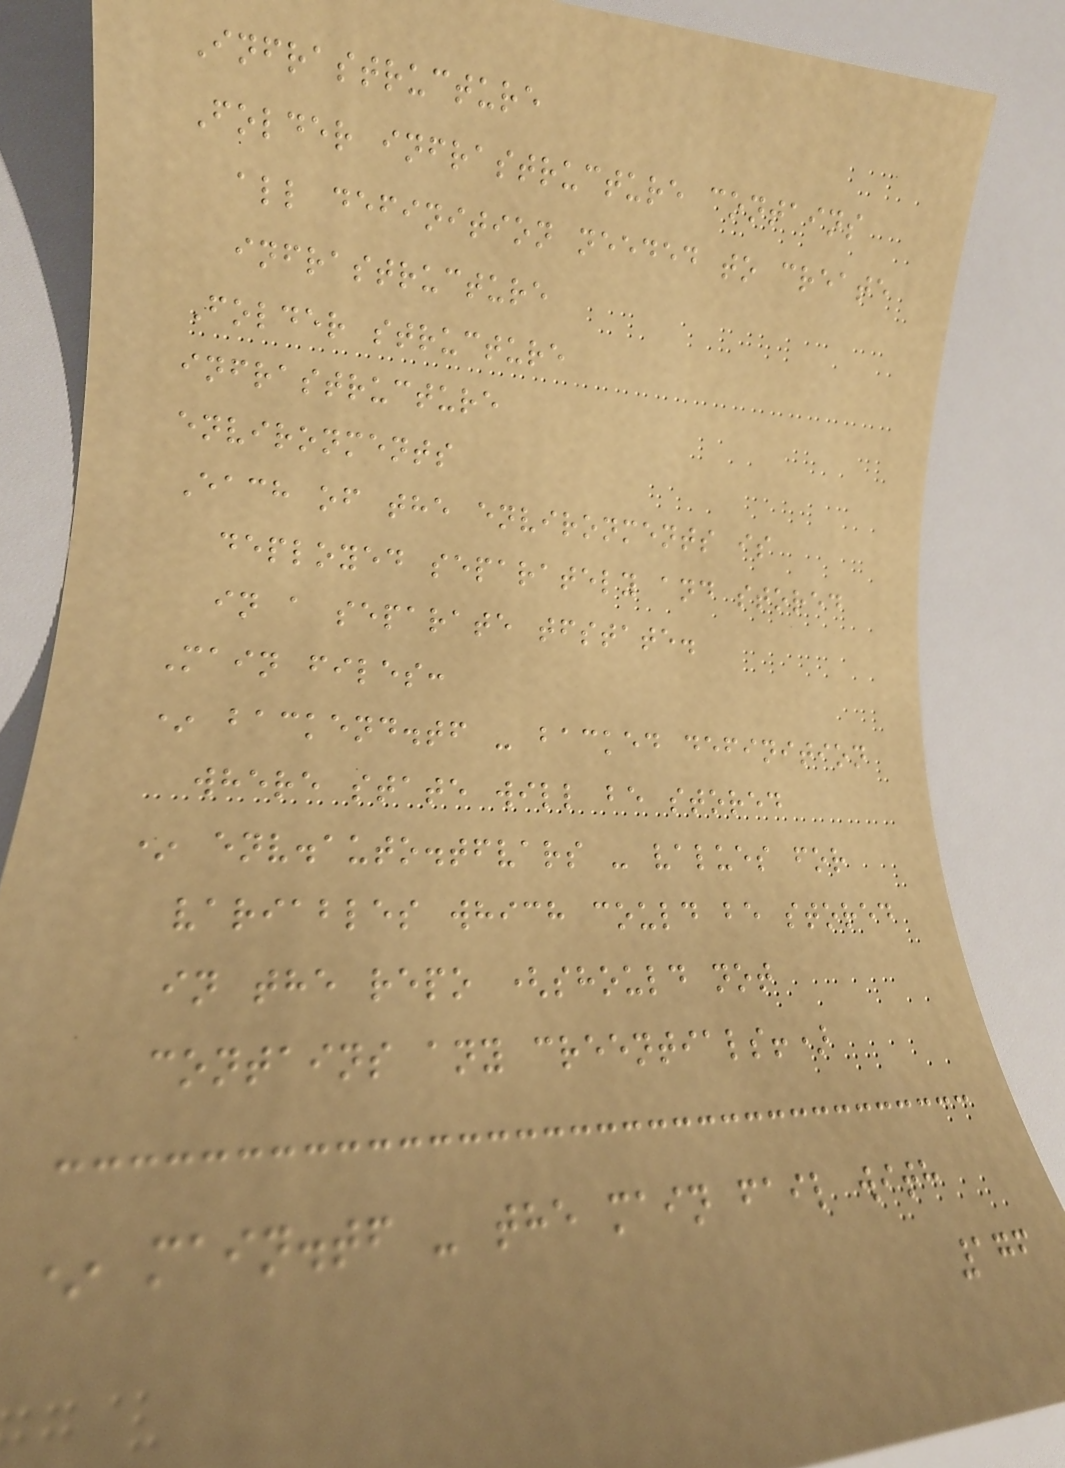Infrastructure
Folder infrastructure contains
all definition needed to create
infrastructure
Folder structure
infrastructure
environments
Each of the environments is
deployed separately and stored
in a separate tfstate.
Main files:
* backend.tf - backed definition
where state will be stored
* env.auto.tfvars - values for
variables which could be stored
in the repo (should not
contains any creentials!)
* main.tf - the main fail with
176
